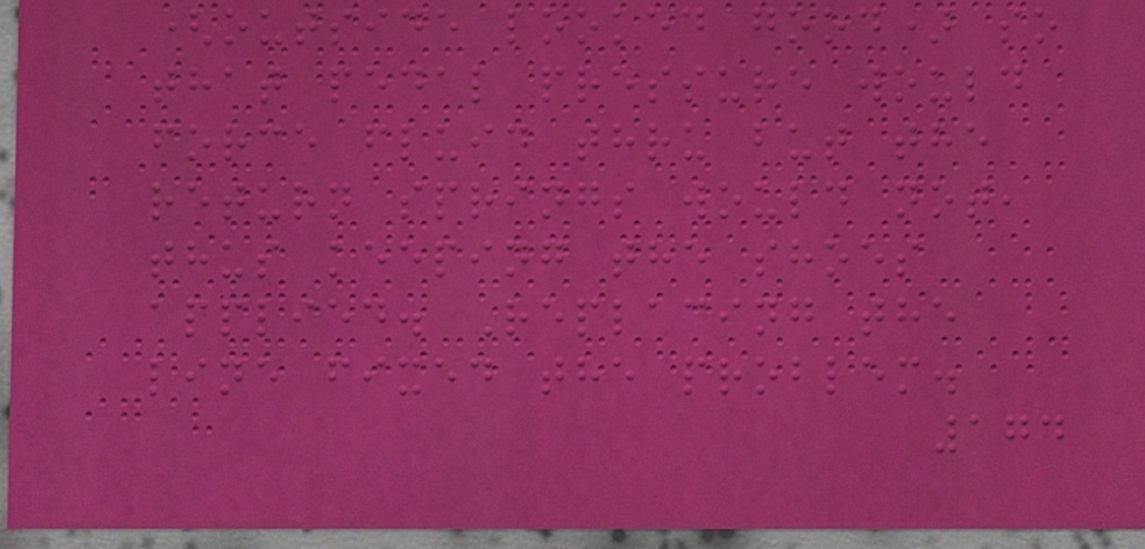(outside looked good) so
that pedal pressure would
force fluid thru but the
return springs would not,
thus keeping the shoes
applied. Replacing the
line fixed the problem.
174
